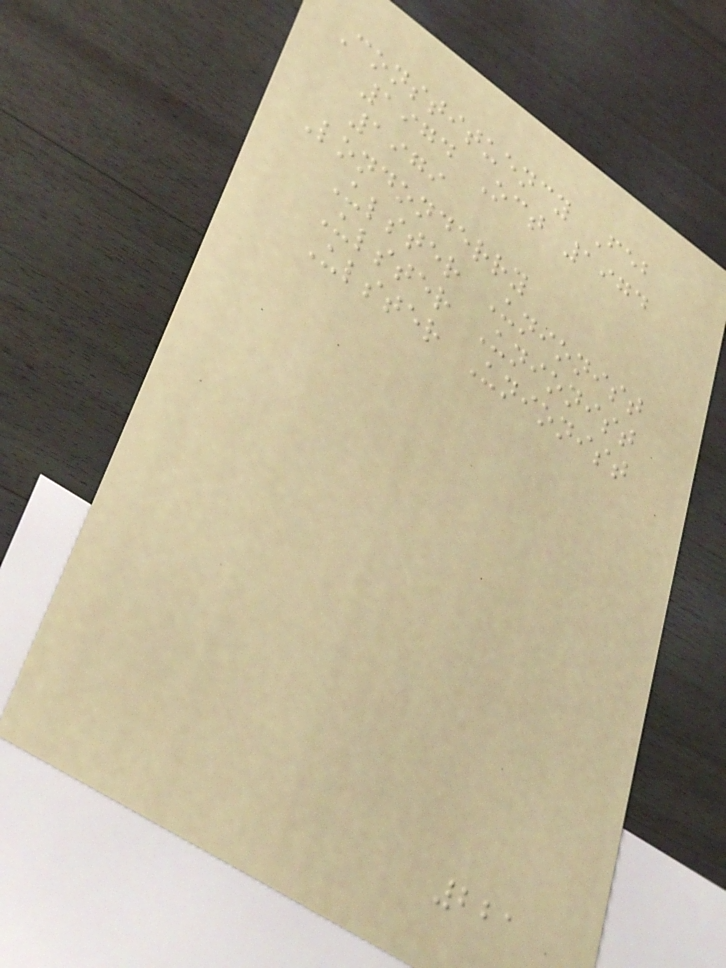Constituency Feb
1974 Oct 1974
1979
Londonderry
Ulster Unionist
Ulster Unionist
Ulster Unionist
221
